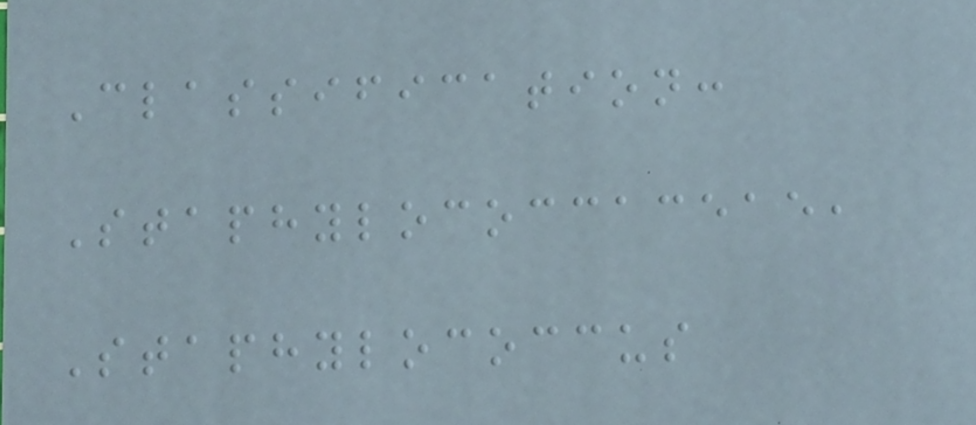Classification:
Staphylococcaceae,
Staphylococcus
